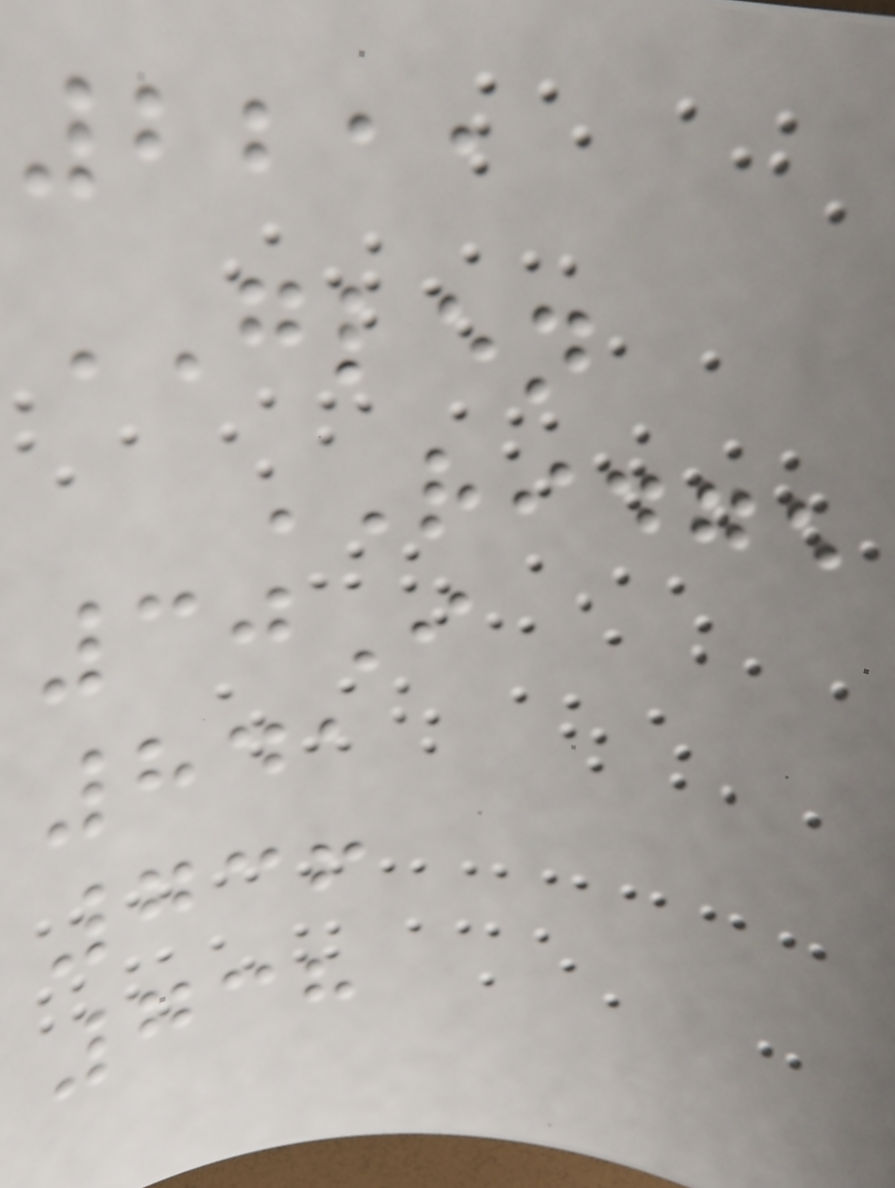2211
GLEN
RIDGE
30I
841
736
738
